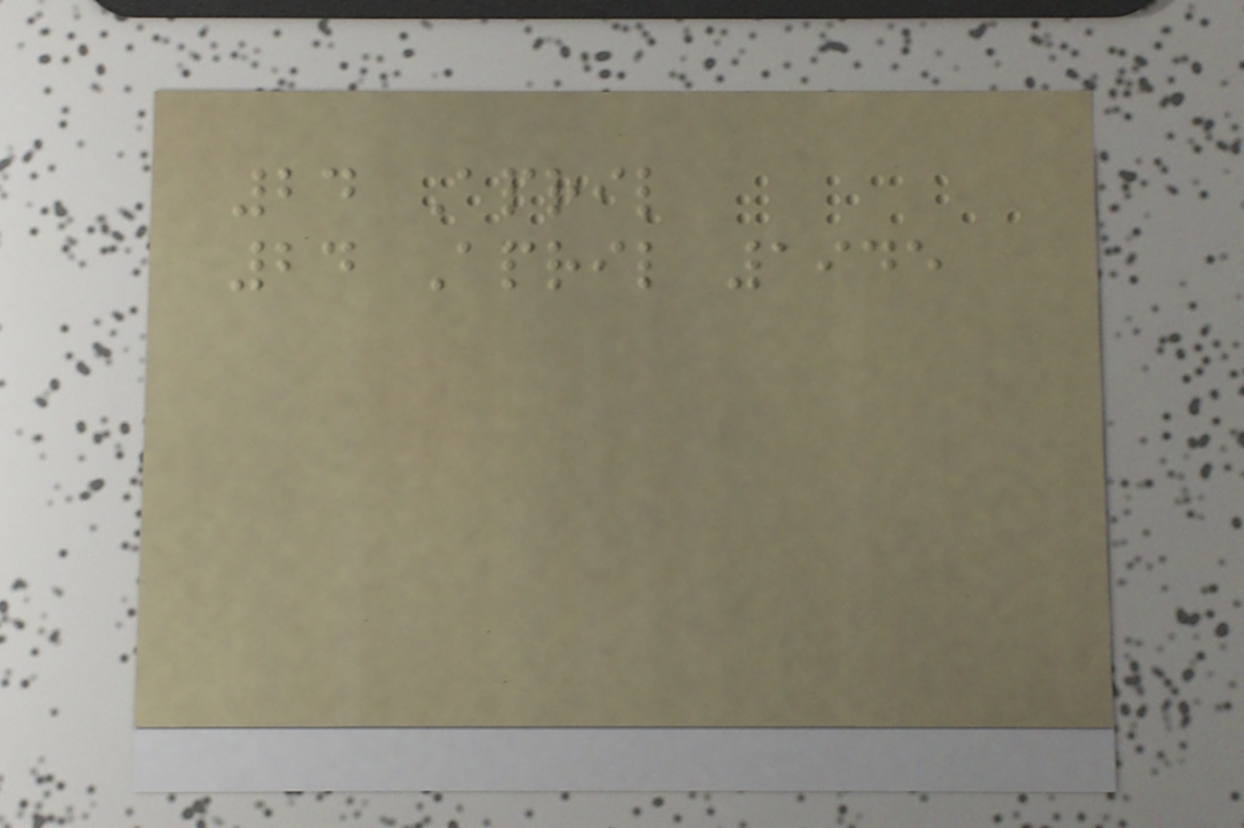24 April
24 April 1945
